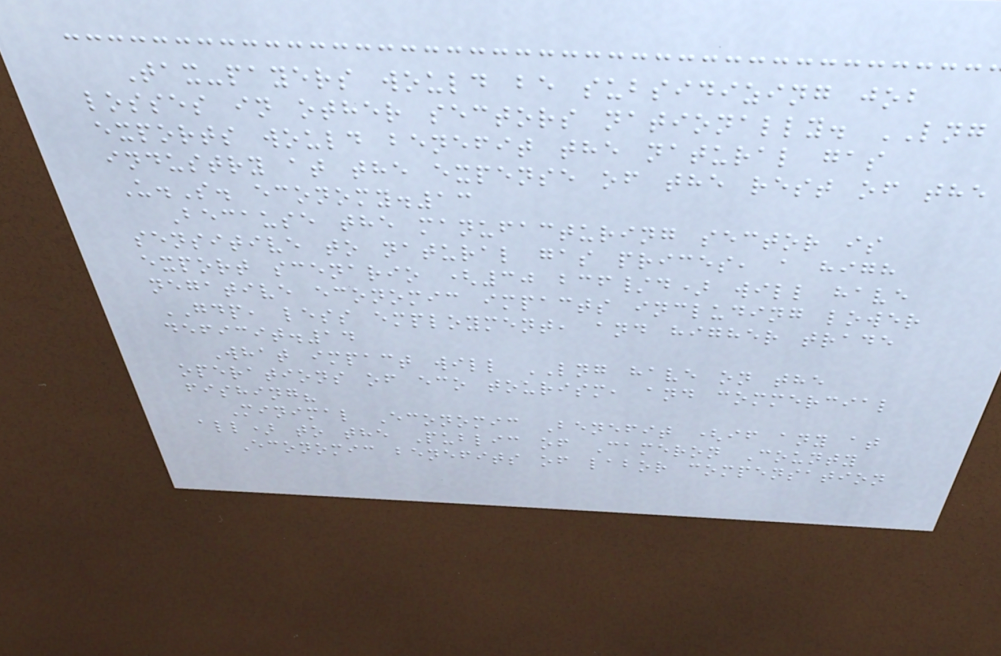Tax-payers would be subsidizing job
losses in other sectors nationally. LNG
exports would benefit the natural gas
industry at the expense of the rest of the
U.S. economy.13
Because the manufacturing sector is
sensitive to natural gas prices, a high
export scenario (30 bcf/d) will have
negative economic impacts including lower
GDP, less employment, and higher trade
deficit.14
What impact will LNG have on the
operations of eco tourism, and commercial
fishing?
Minimal Economic Benefit (if any at
all) to the Public of Cameron County
Economic benefits of labor compensation
